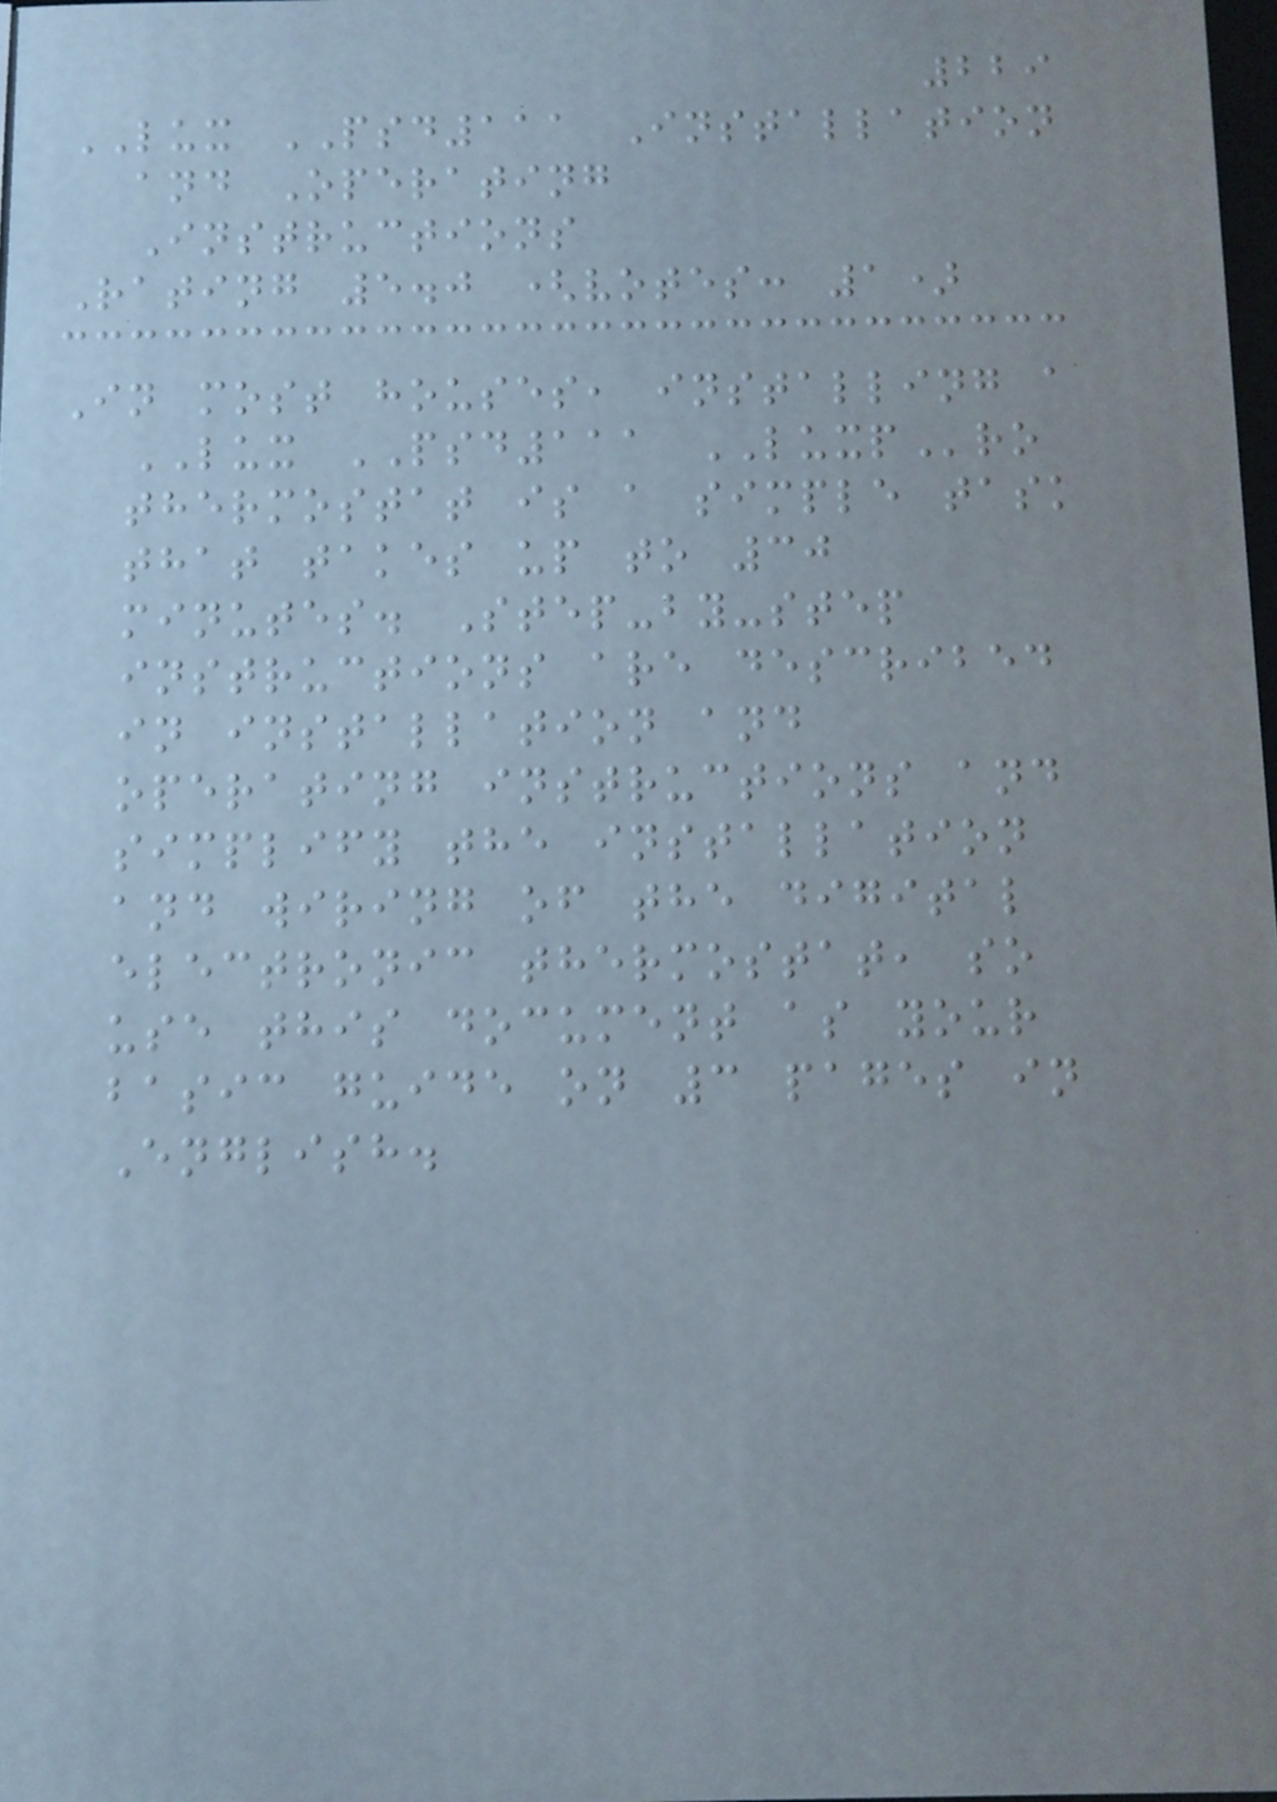229
LUX PSD111 Installation
and Operating
Instructions
Rating 5.0 (votes: 1)
In most houses, installing a
LUX PSD111 LUXPro
thermostat is a simple task
that takes up to 30
minutes. Step-by-step
instructions are described
in installation and
operating instructions and
simplify the installation
and wiring of the digital
electronic thermostat, so
use this document as your
basic guide on 3 pages in
English.
